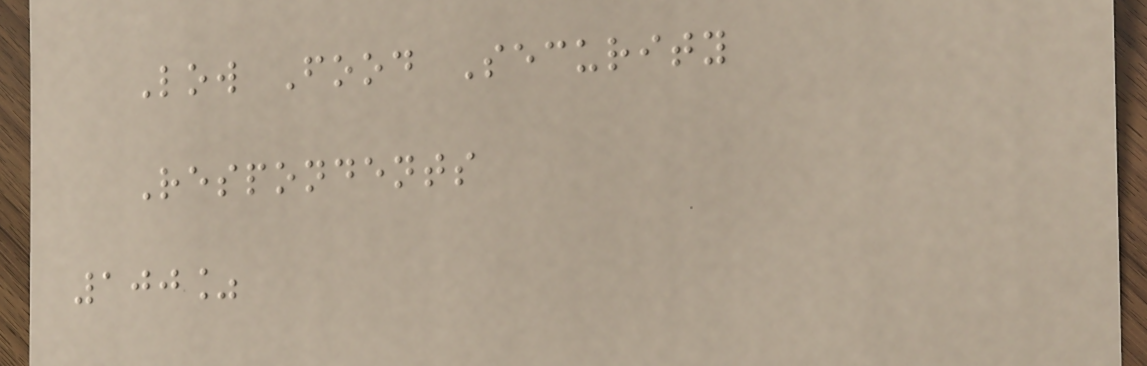Low Food Security
Respondents
100%
